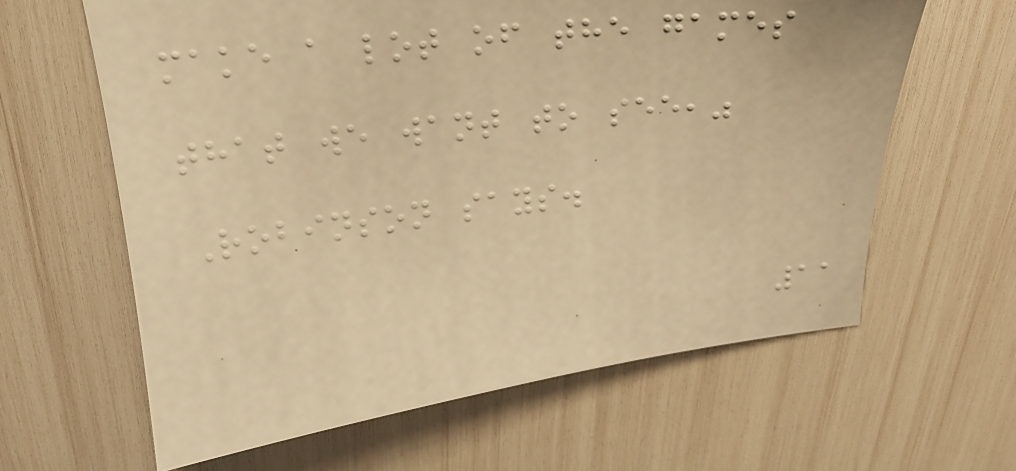make a lot of the games
that we want to see,"
Robinson says.
11
